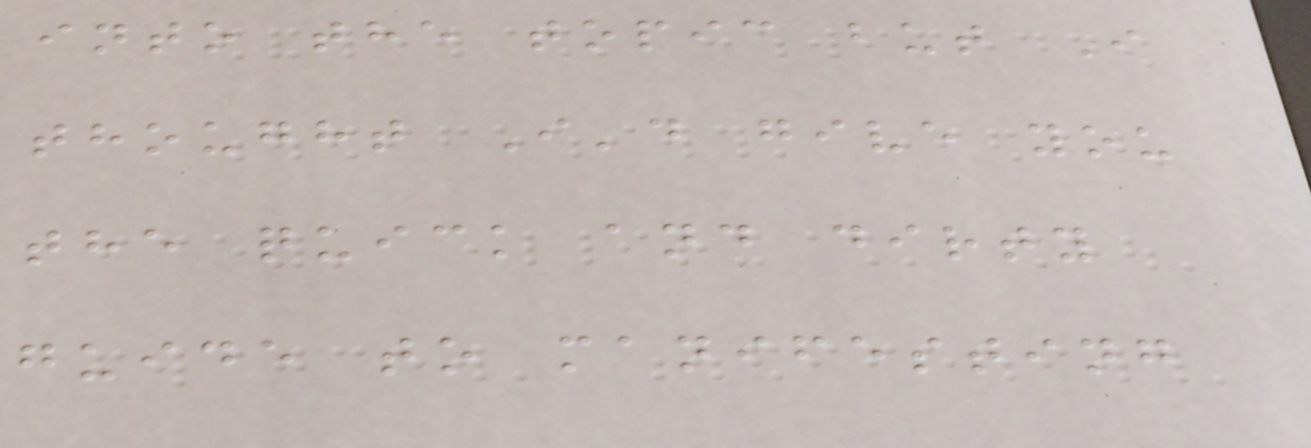into the topic but I
thought I'd give you
the quick and dirty
guide to manifesting
